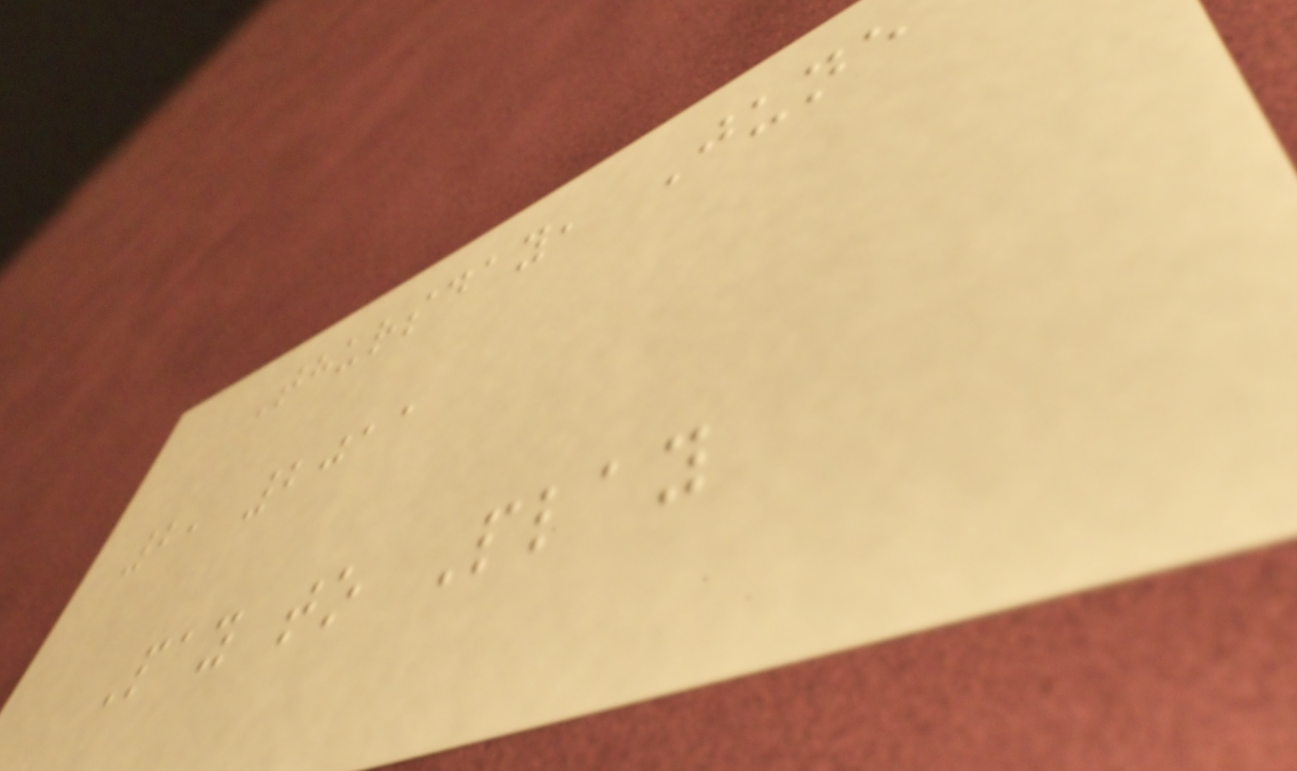Thursday, June
2, 2011
Pay to Play
